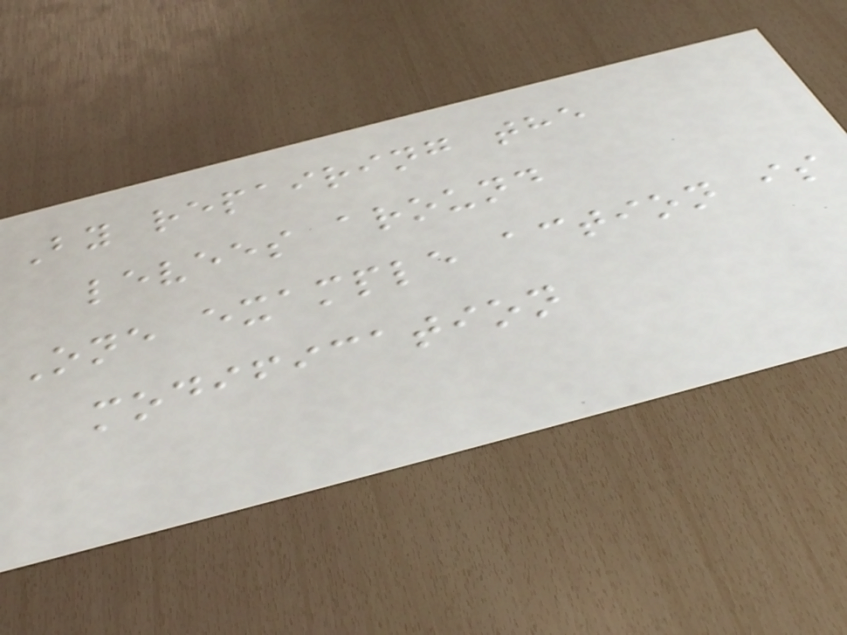By repairing the
levees around
One example action is
modification
